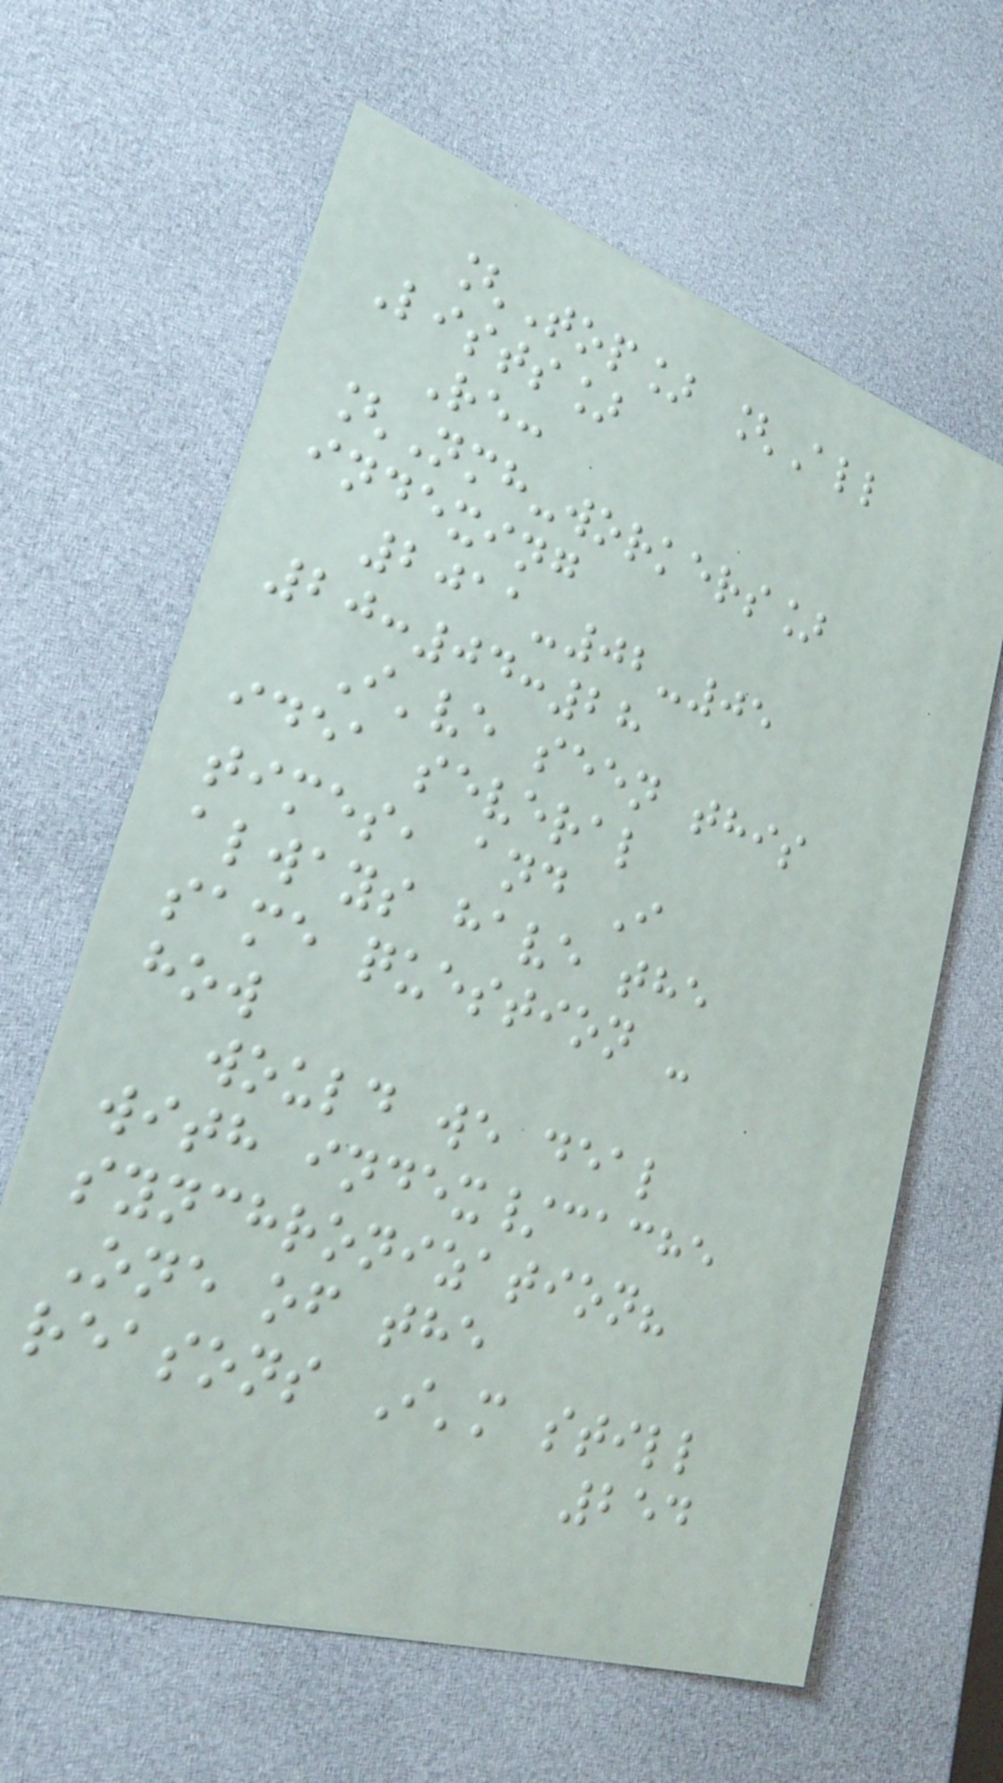[Top] [All
Lists]
Re:
[Nmh-workers]
indexing
2011-02-05
20:04:28
I've seen this
idea several
times, and I
always have the
same question -
how
would we deal
with index/cache
synchronization?
One of the
reasons I'm still
254
